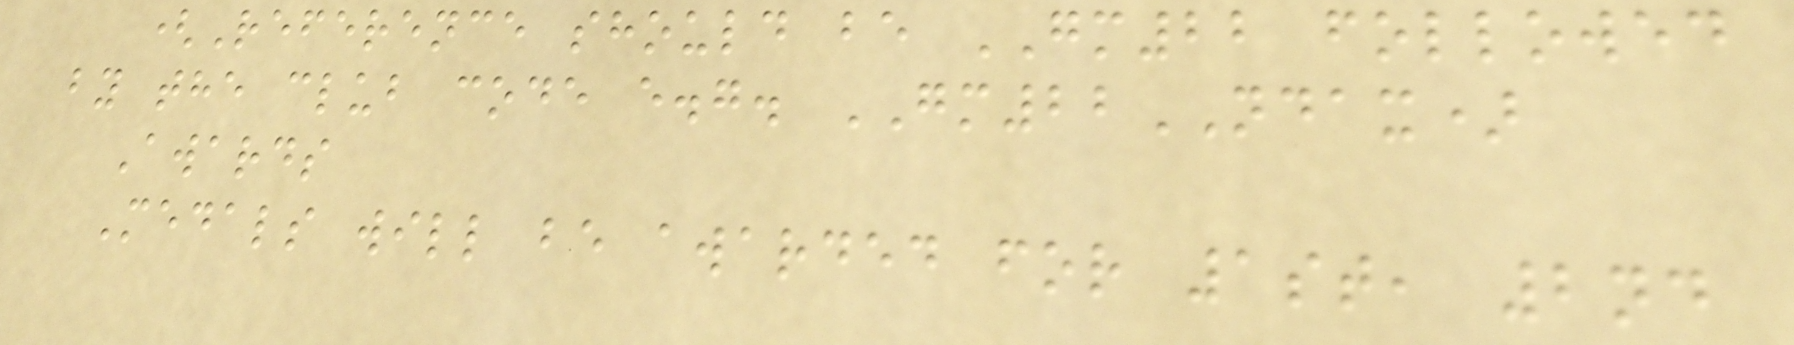(Reference should be GM22 followed
by the club code e.g. GM22NDAX)
Awards
Medals will be awarded for 1st, 2nd
